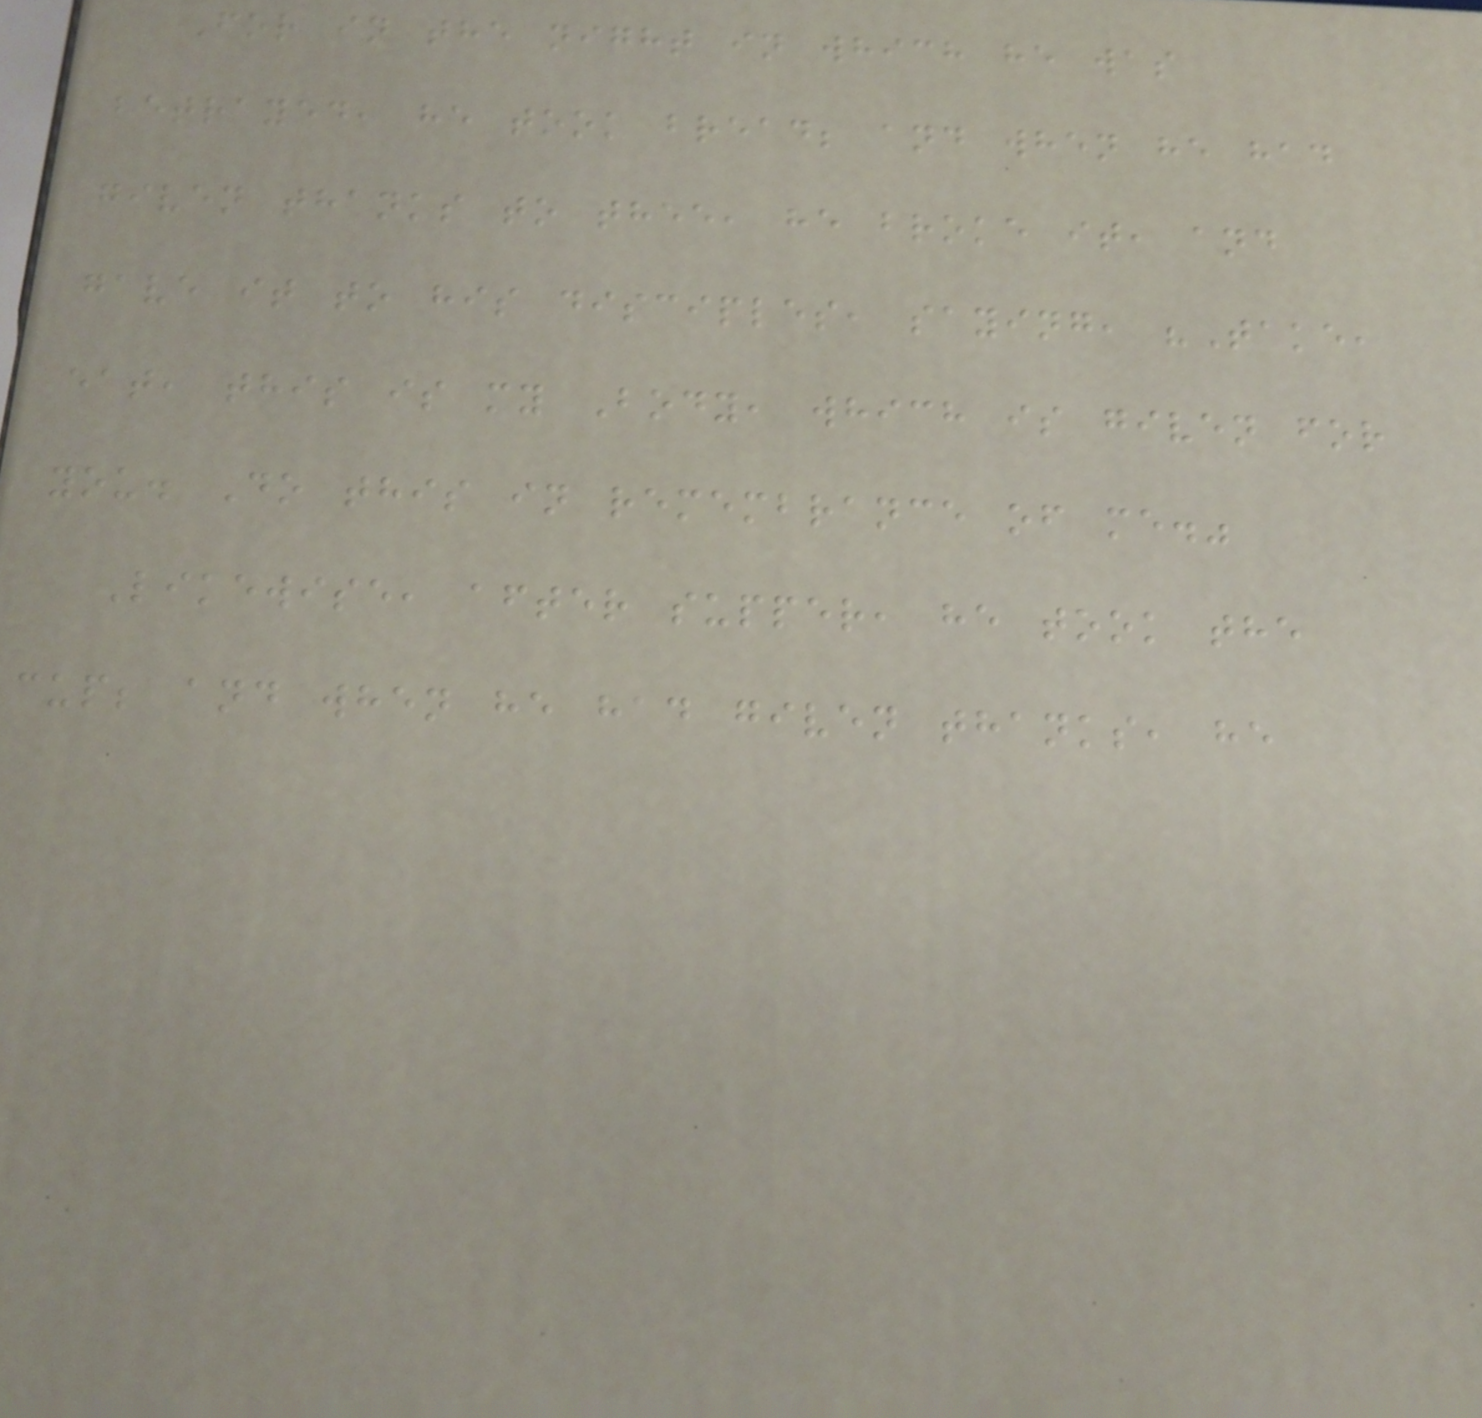For in the night in which he was
betrayed, he took bread; and when he had
given thanks to thee, he broke it, and
gave it to his disciples, saying, "Take,
eat, this is my Body, which is given for
you. Do this in remembrance of me."
Likewise, after supper, he took the
cup; and when he had given thanks, he
